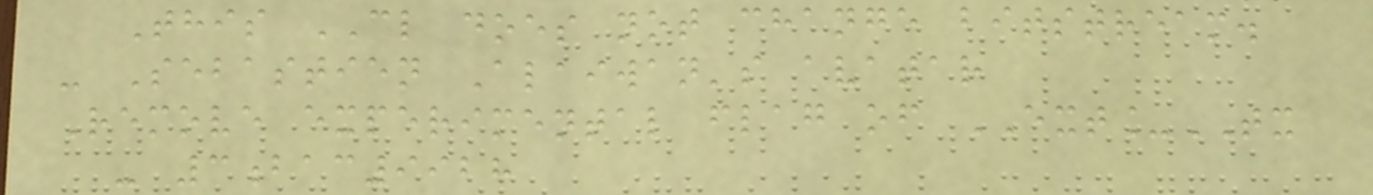This CL does not change bitstream.
- Sebastien Alaiwan's avatar
Remove experimental flag of EXT_TX
- 3bac9928
